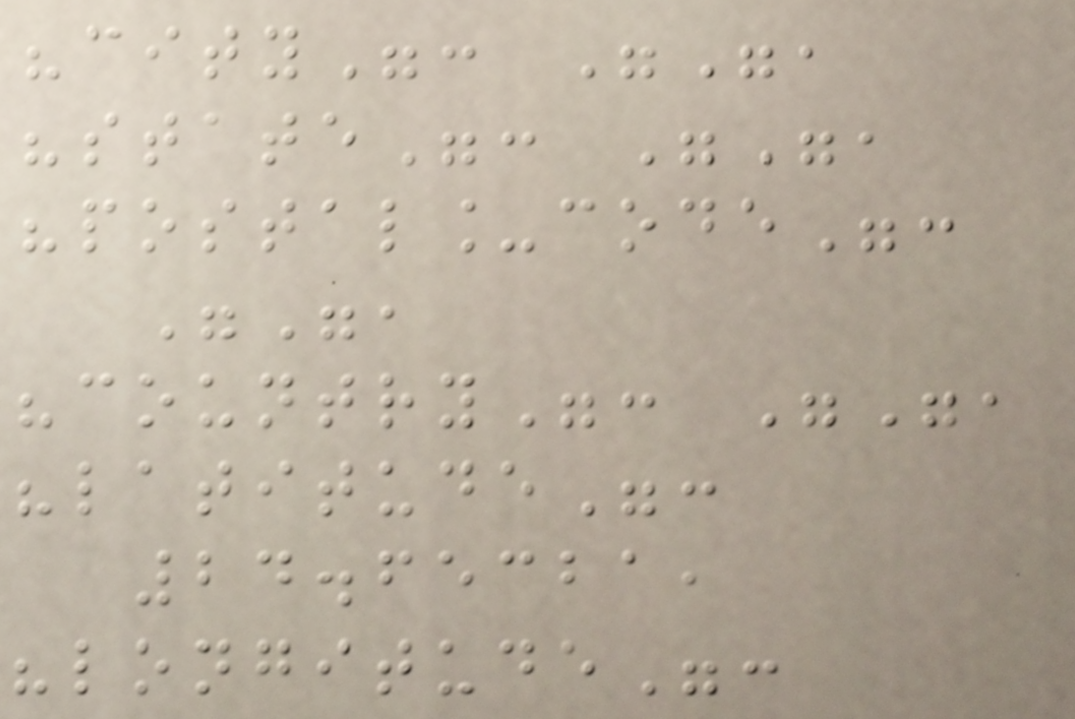"city": "",
"state": "",
"postal_code":
"",
"country": "",
"latitude":
24.65321,
"longitude":
